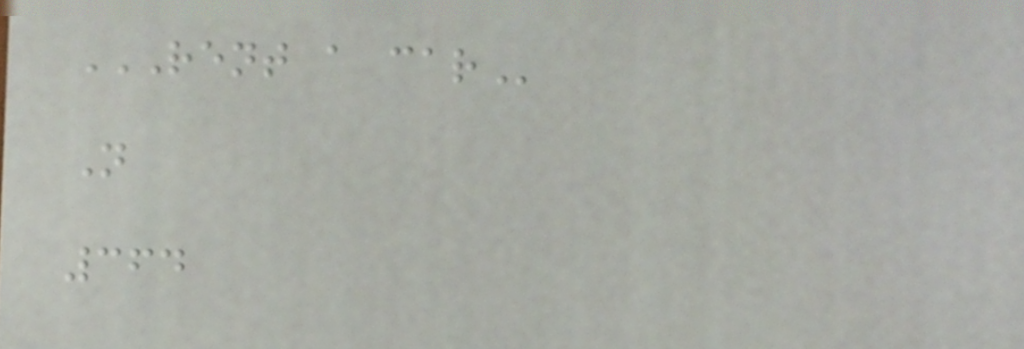RENT A CAR
N
364
